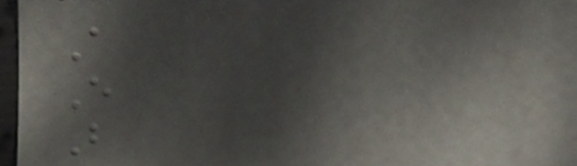A
E
B
